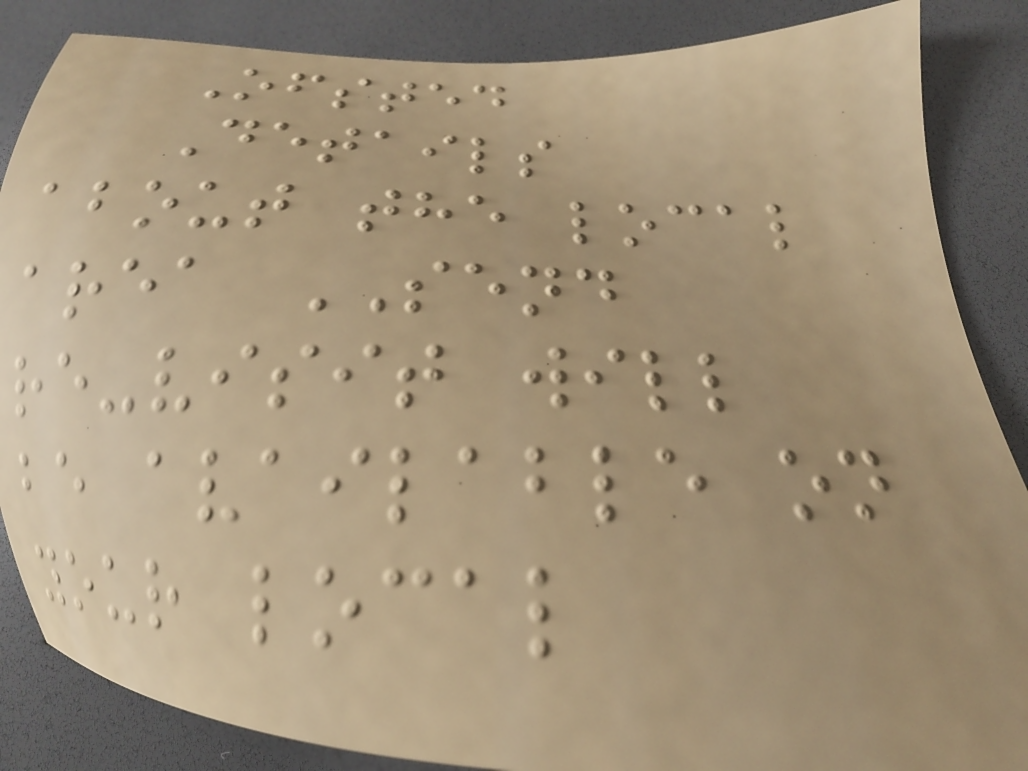Ofsted
Details
about the local
area SEND
re-visit will
be available on
your local
